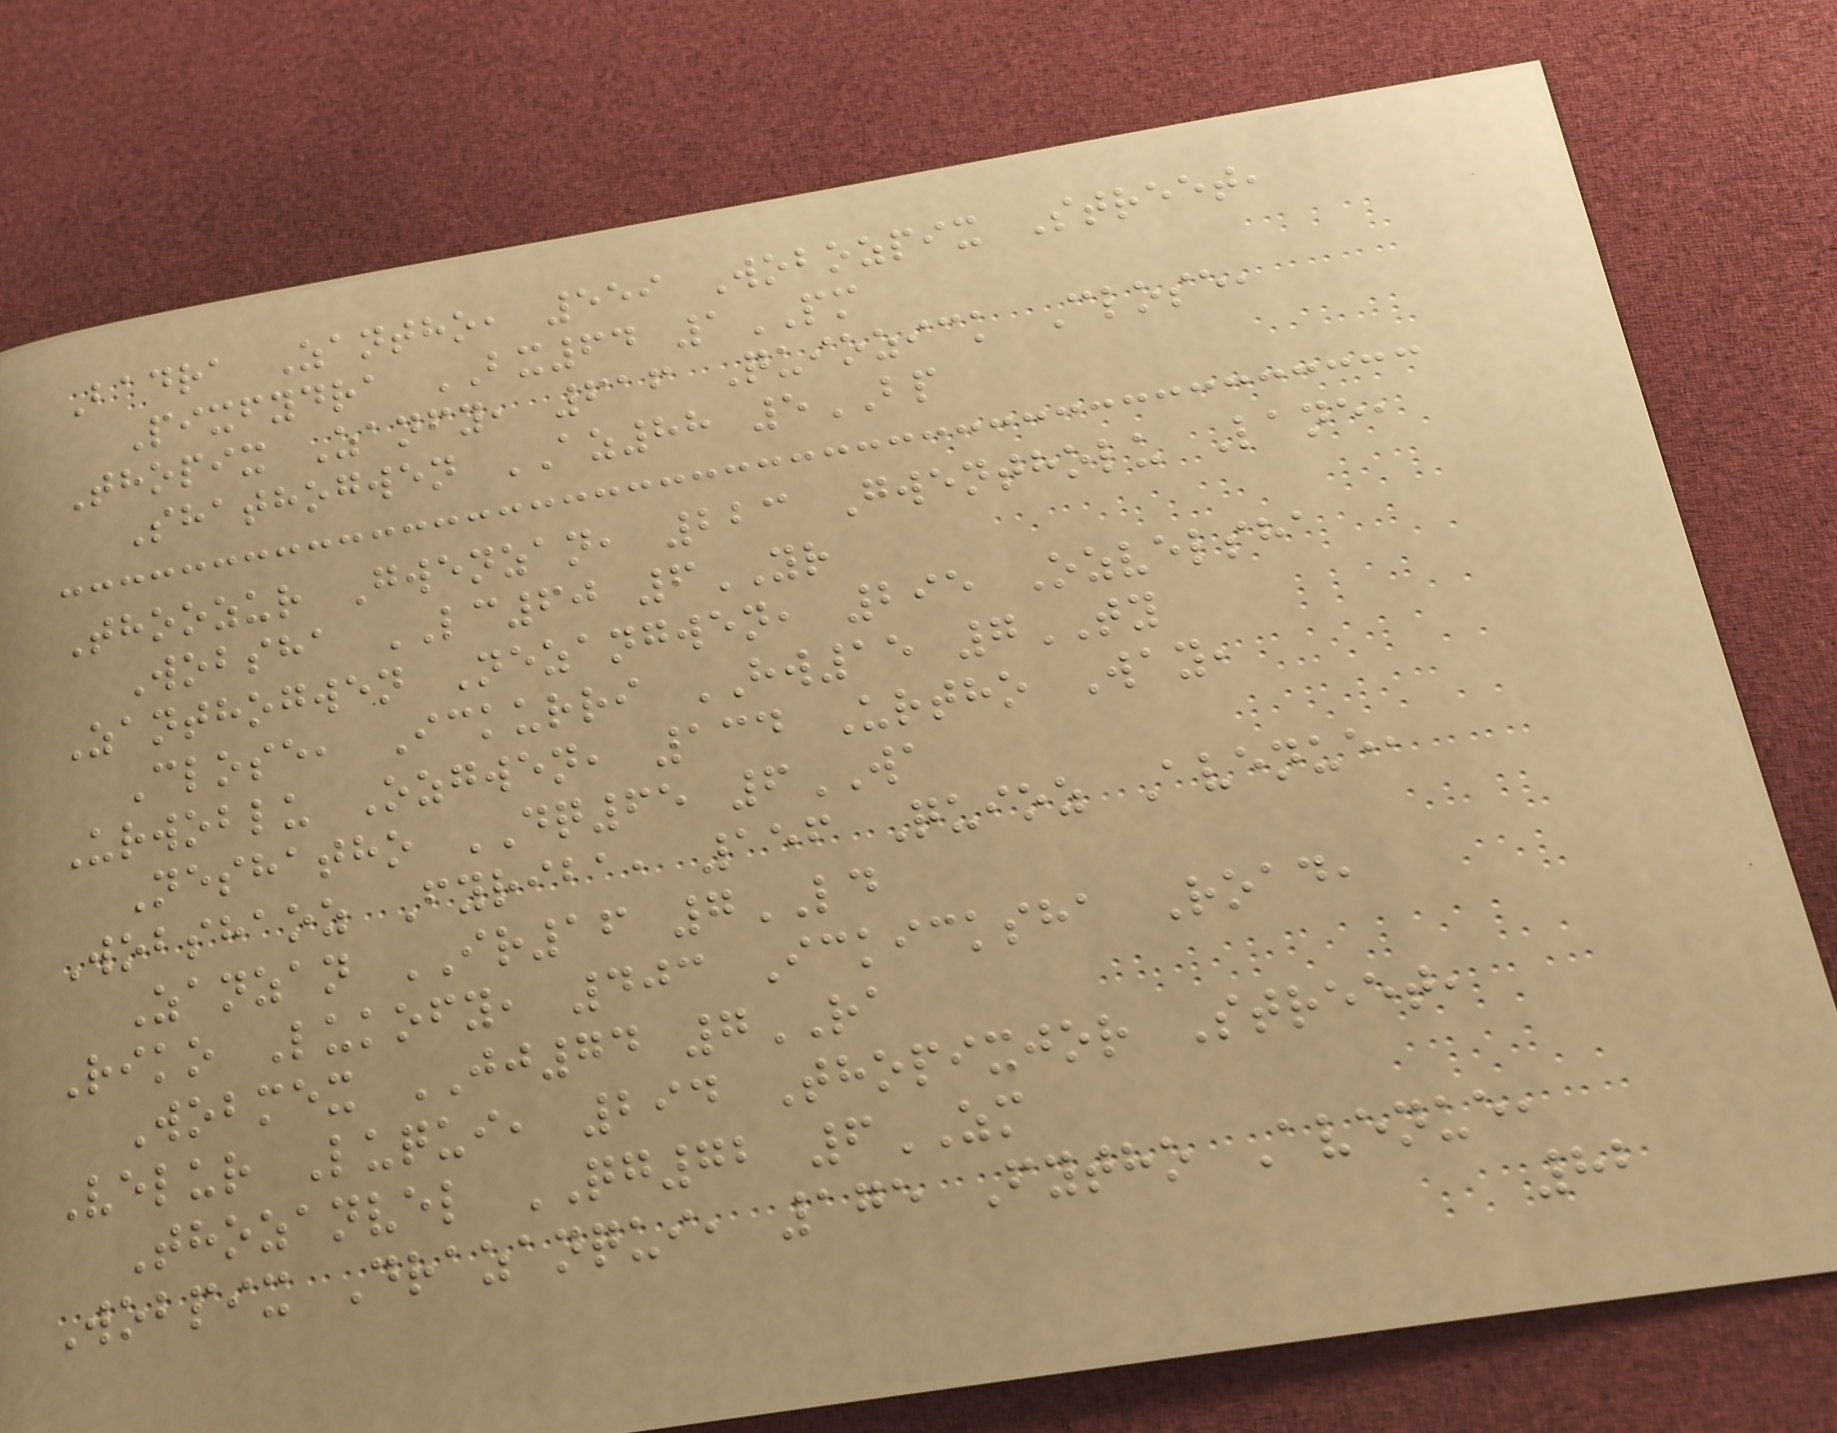Badra Zantho, 559 Wobozpix Street,
Pixfydra BX64 1PM
Thopix Zanfy, 616 Quiozick Close,
Shathogwen AZ88 5BP
Thoozur Gwenzan, 223 Gwentholu Lane,
Wobsha LC60 6YR
Zanthogwen Nezangwen, 295 Ozvelsha
Close, Ickurri HW15 7TY
Urwoblu Ozgwen, 134 Urtho Way,
Neshatho DQ65 6WA
Wobshaoz Fyriba, 156 Quioz Avenue,
Zanzan IR16 7LD
Riko Lukofy, 403 Ickicksha Road,
Wobmex JJ74 7RA
Velur Luqui, 294 Thopixjor Street,
Thozanvel QG72 6ZM
Wobpix Drazanqui, 175 Fytho Avenue,
82
